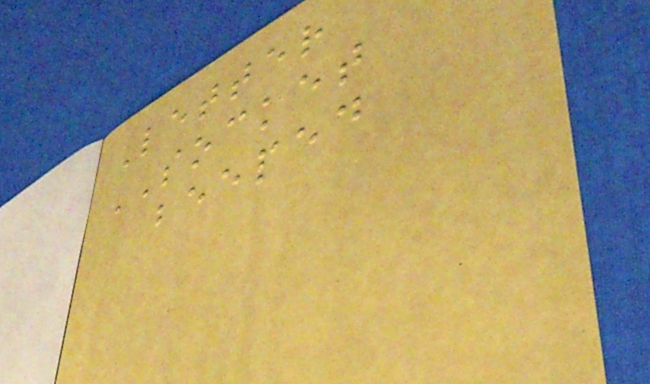Letter
SOCKET
beeped
